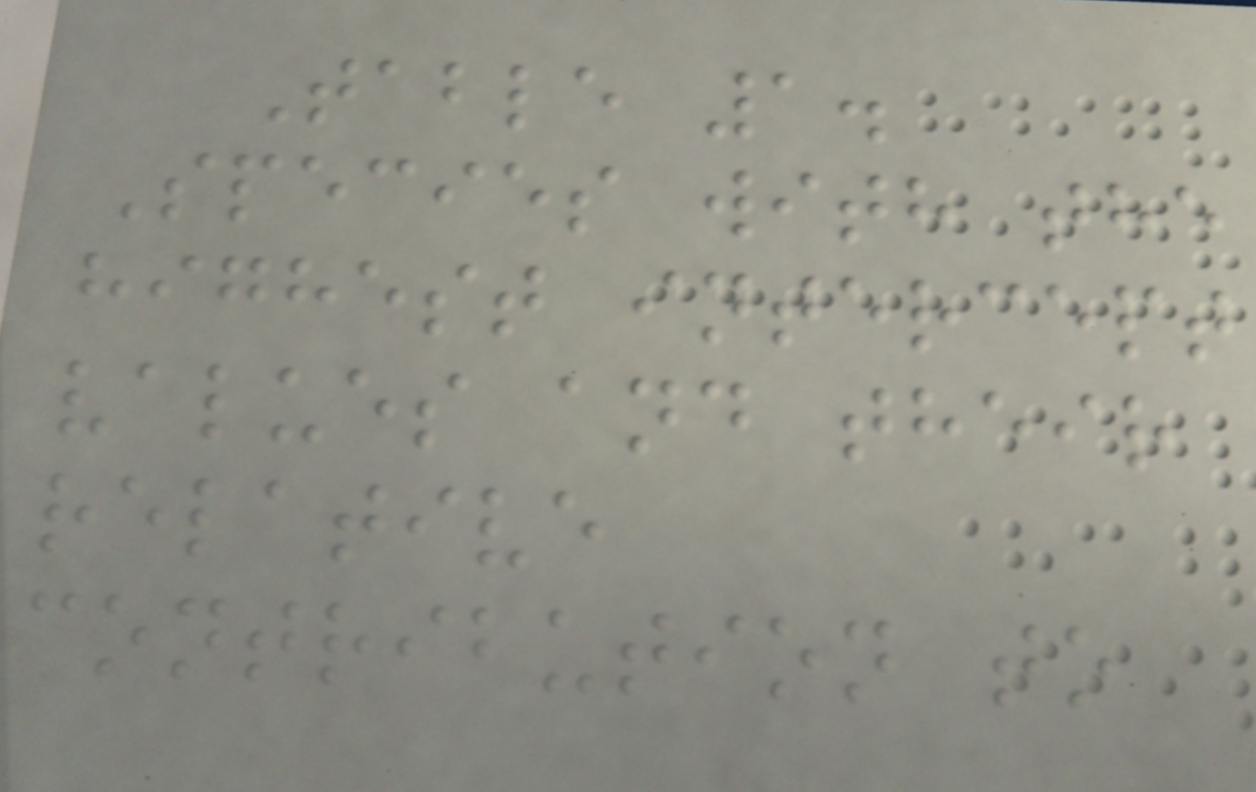Table 1.
Species with the
highest intercept
values and their
relative
contribution to
